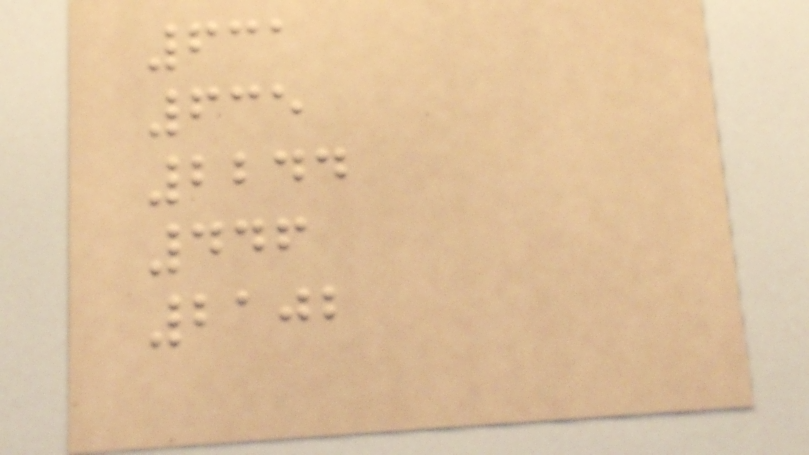631
635
2244
446
2102
